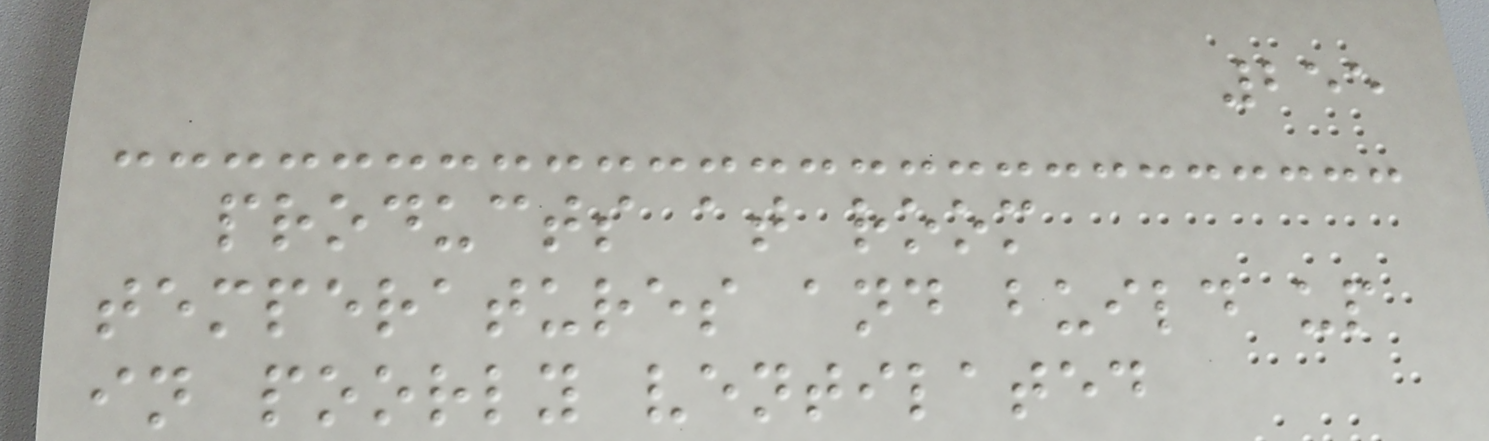255
products at room
temperatures and build up
in poorly ventilated
